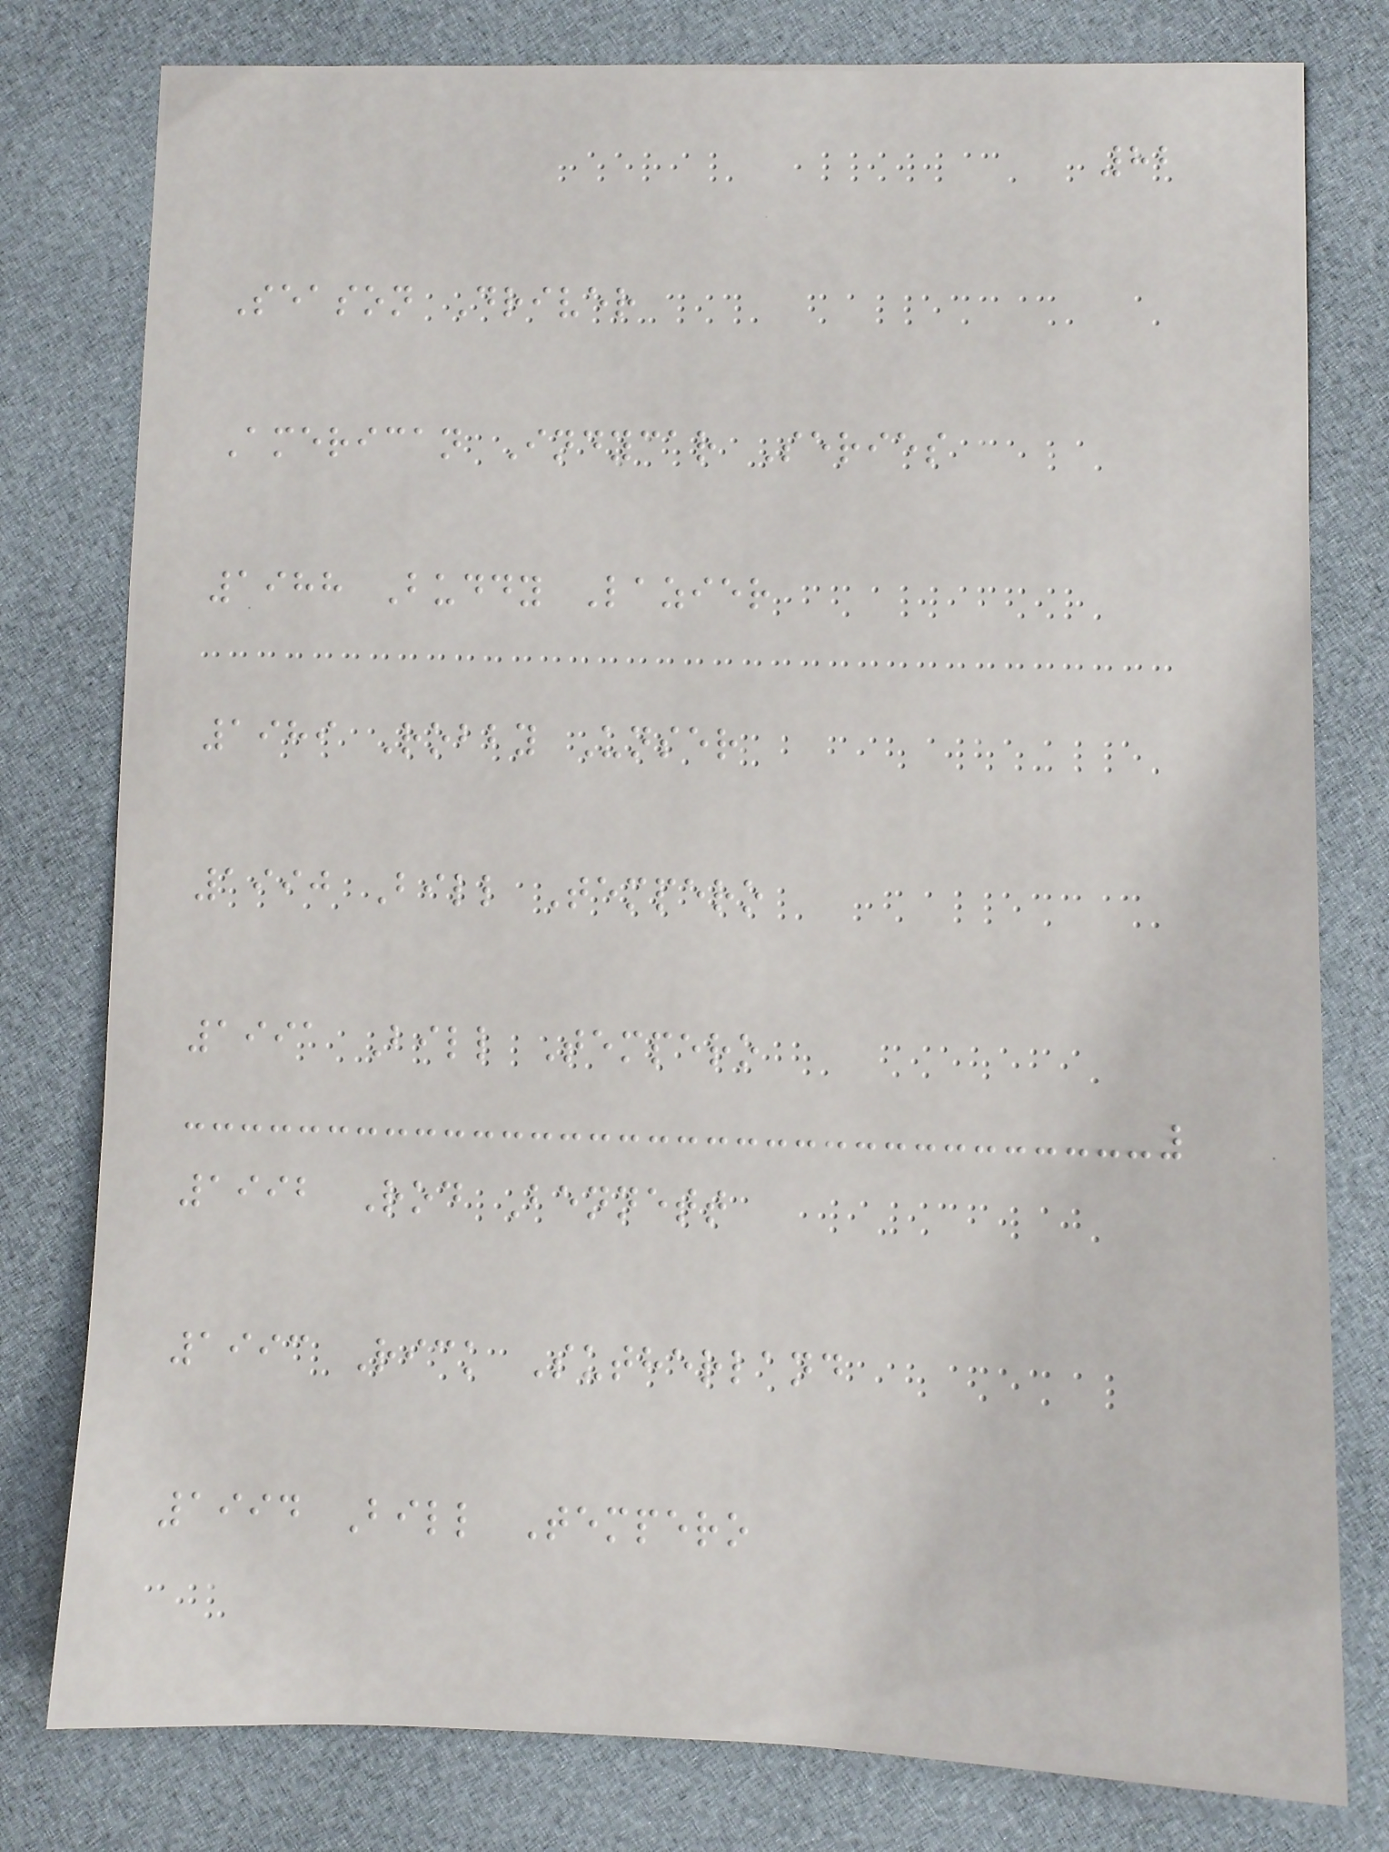82
Season Driver
American Indycar Series
1988 Buddy Lazier
1989 Robby Unser
1990 Bill Tempero
1991 Bill Tempero
1992 Rod Bennett
1993 Rick Sutherland
1994 Bill Tempero
